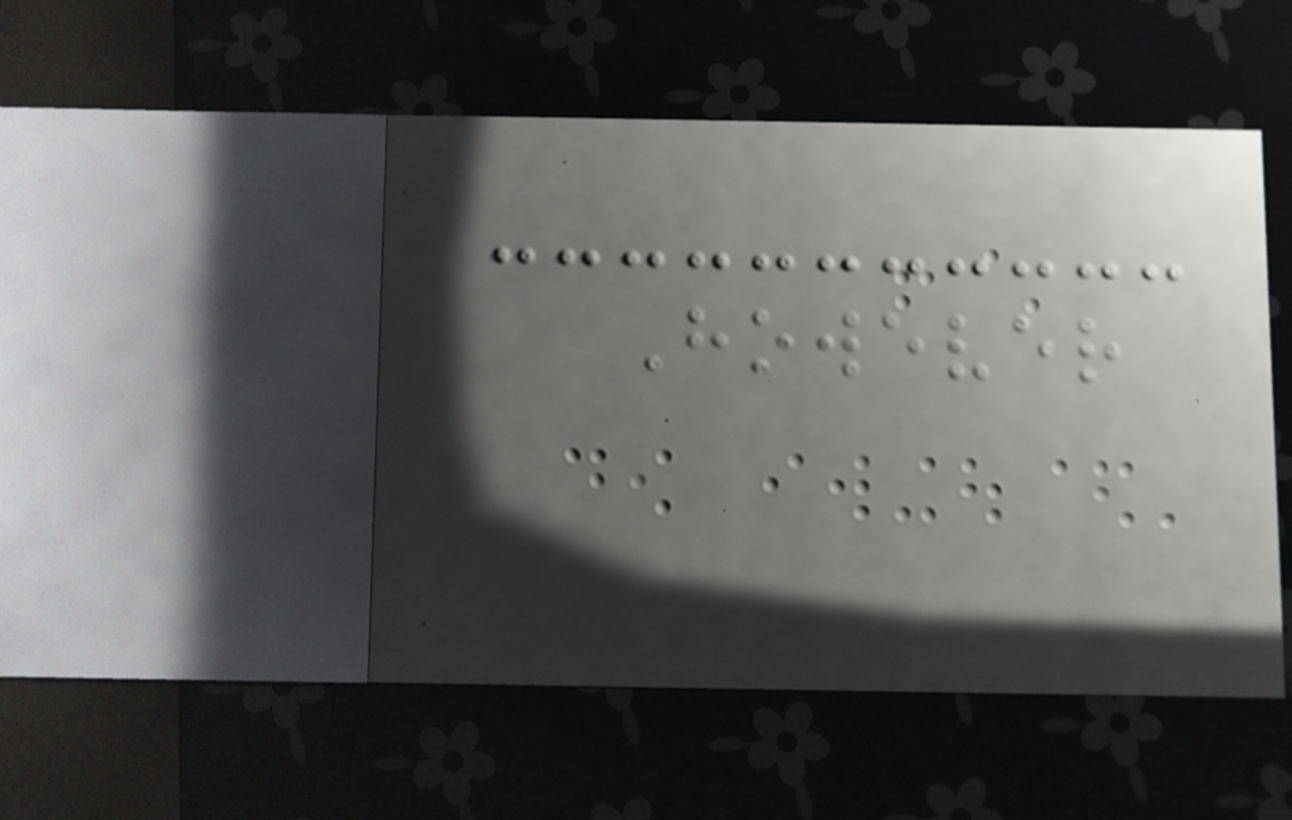However
